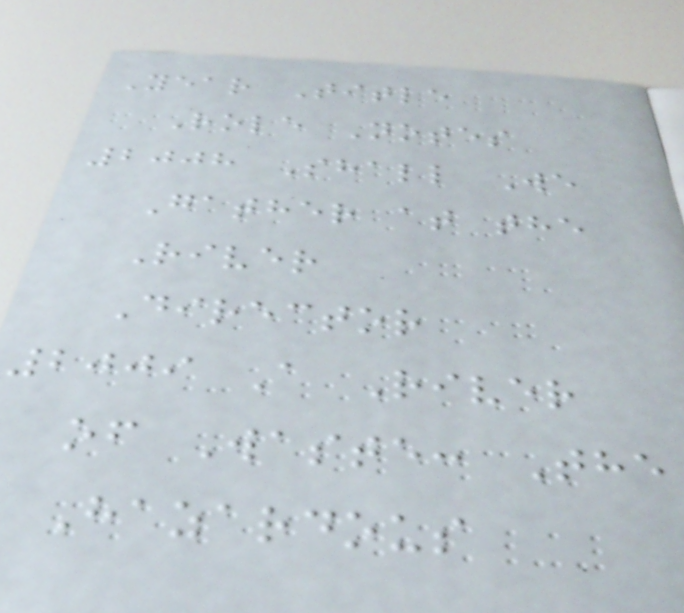Year Title
Role Notes
2008 Shall We
Gather at the
River
Director
2009 A River
of Waste: The
Hazardous
